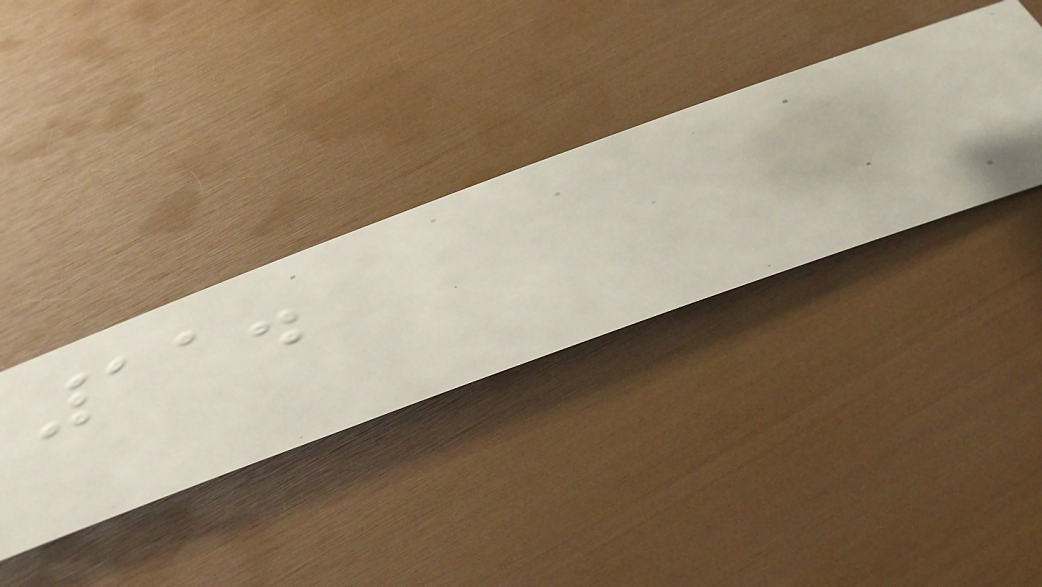11.
